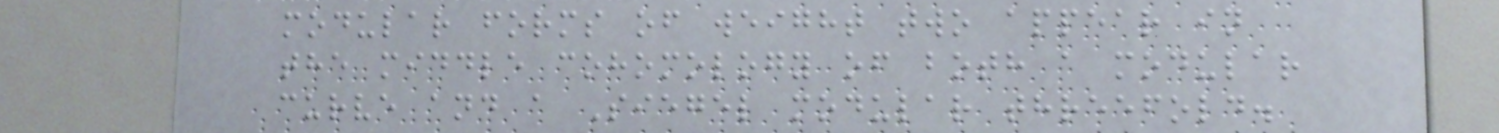modular forms of weight two appear in
the middle cohomology of both a modular
curve and a Siegel modular threefold.
